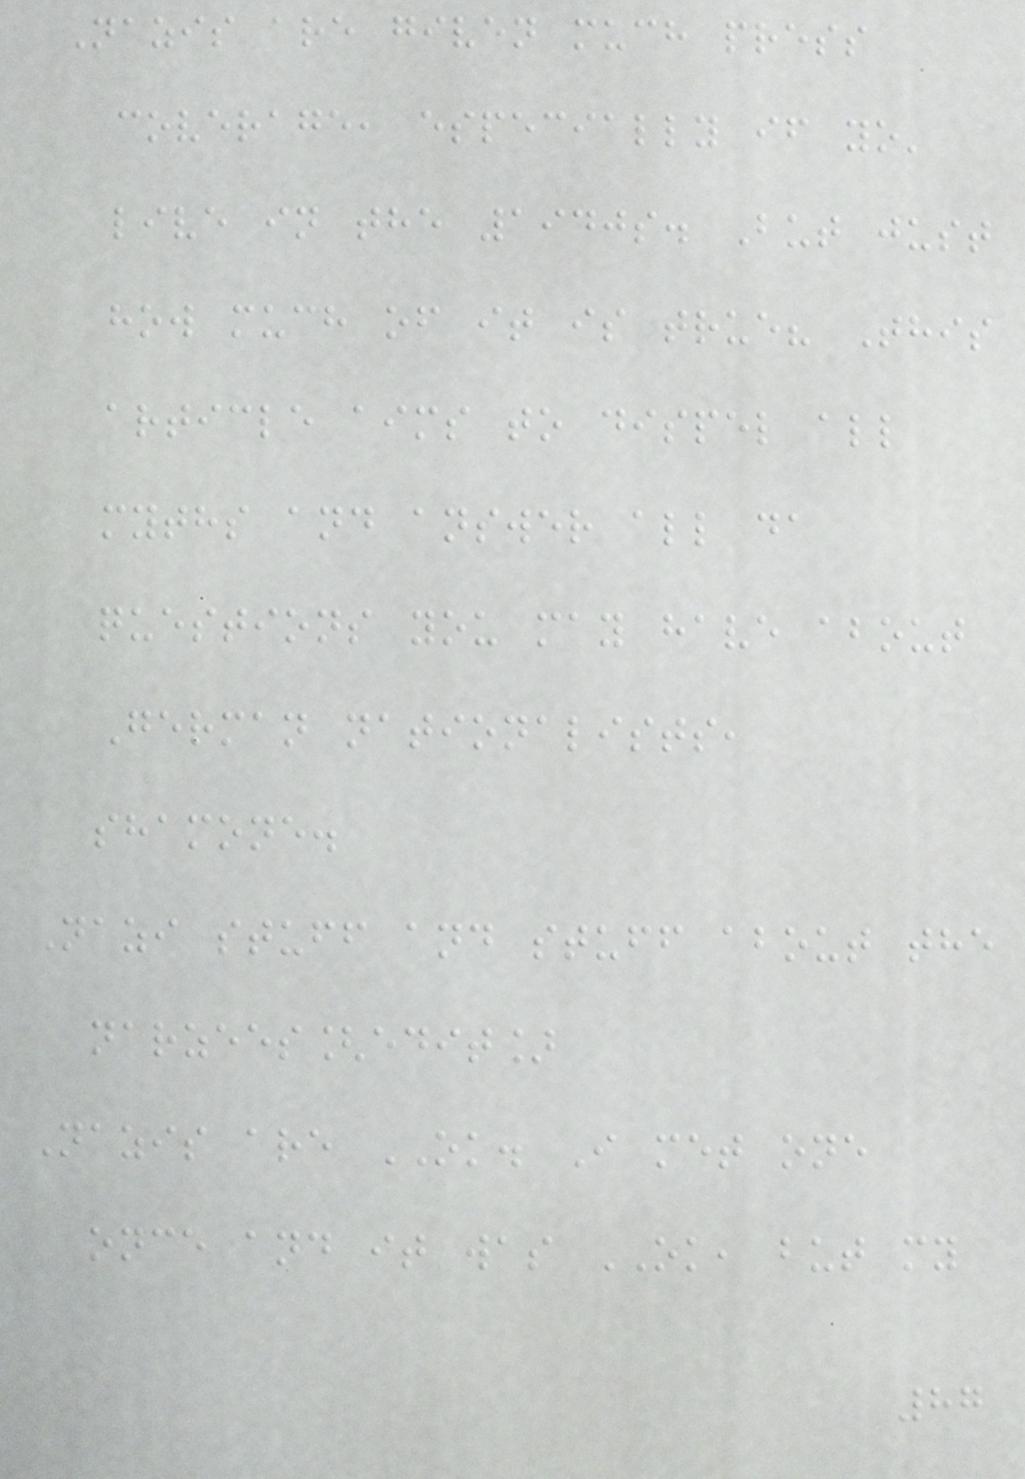Nazis are given much press
coverage, especially if yo'
live in the 1940s. But just
how much of it is true? This
article aims to dispel all
myths and answer all da
questions you may have about
German nationalists,
shamone.
Nazi stuff and stuff about the
narzees[edit]
Nazis are OK. I met one
once and it was OK, but my
87
